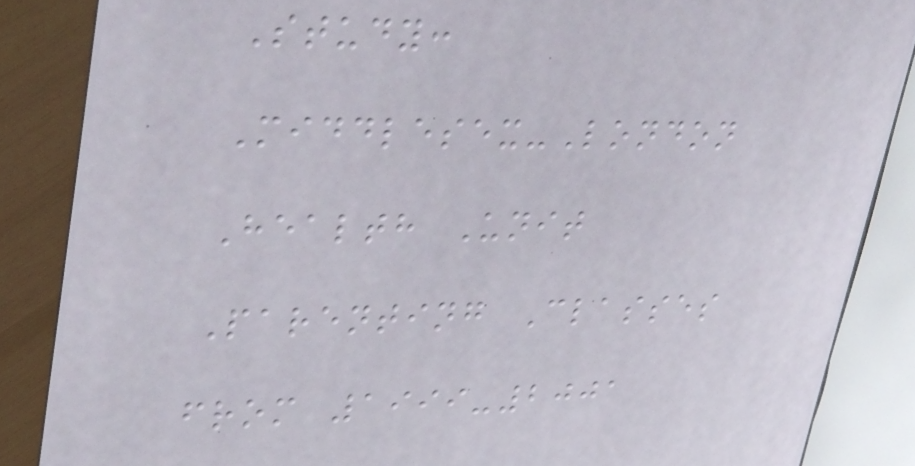Study:
Middlesex-London
Health Unit
Parenting Classes
from 1999-2001
